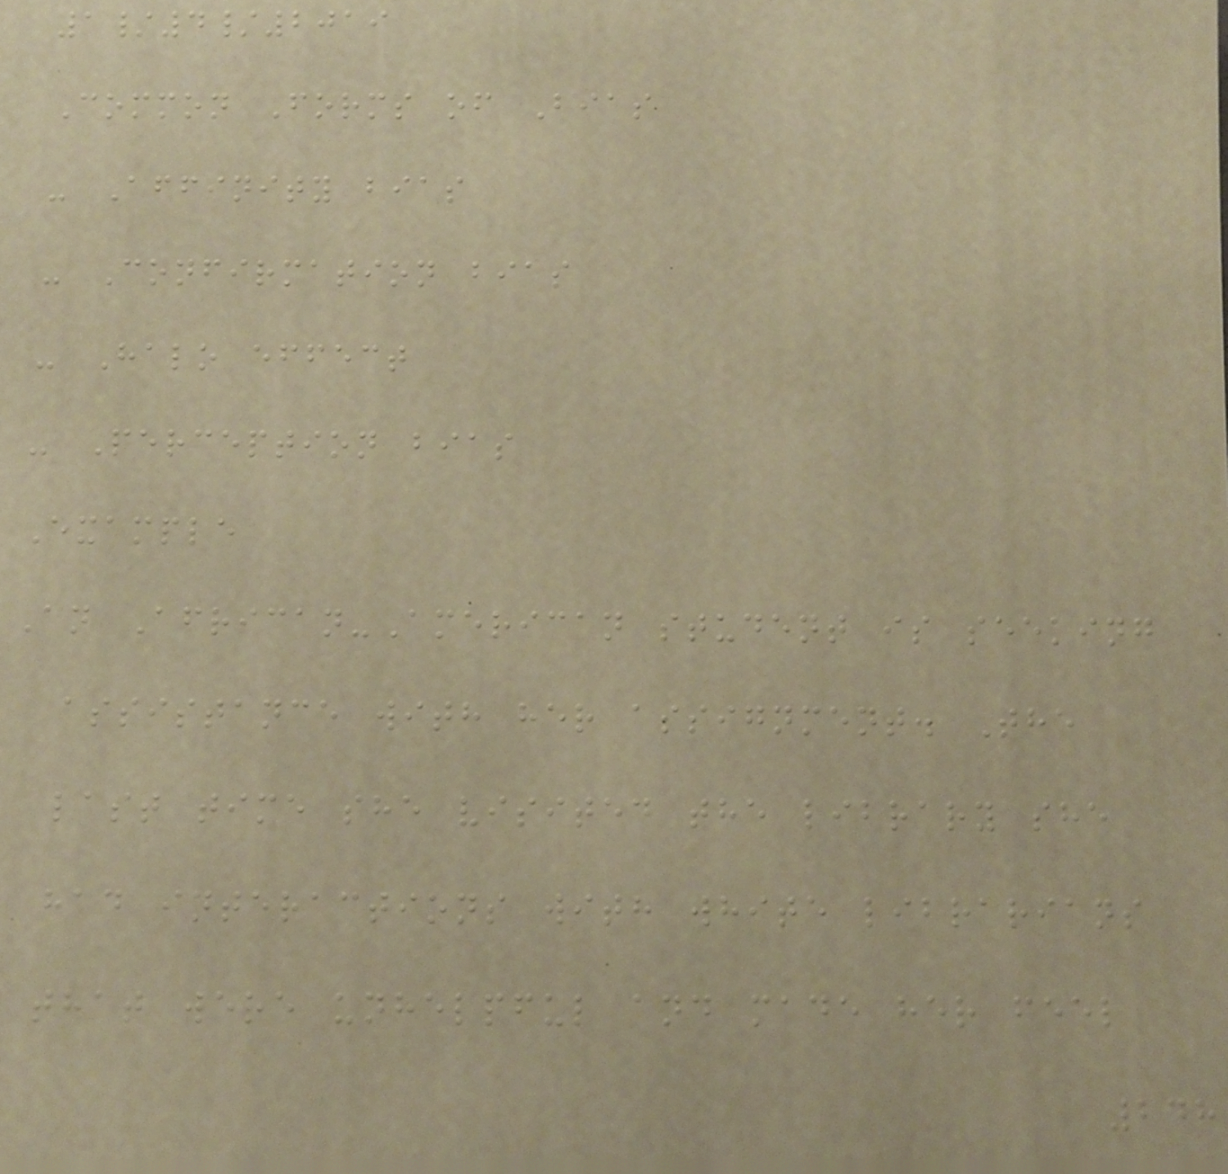1/4/2019
Common Forms of Bias
- Affinity bias
- Confirmation bias
- Halo effect
- Perception bias
Example
An African-American student is seeking
assistance with her assignment. The
last time she visited the library she
had interactions with white librarians
that were unhelpful and made her feel
248
